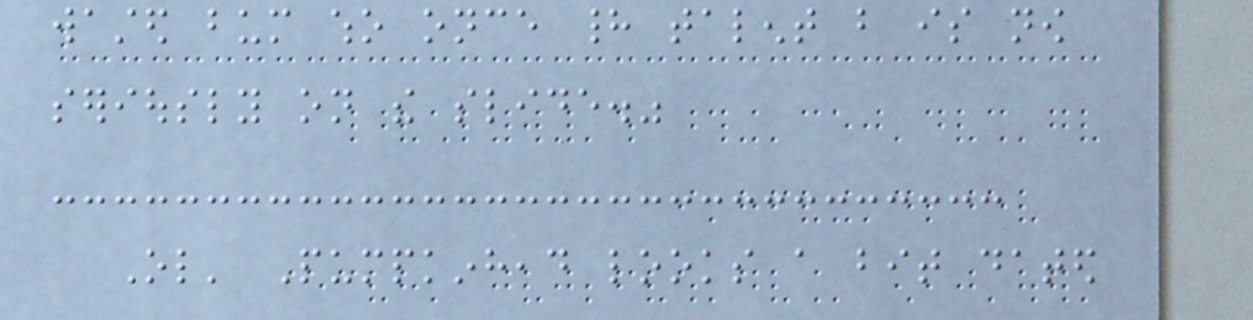wasted bum who once had talent but is now
seriously on the slide."
Ol' Pumpkinhead looks a bit dated
